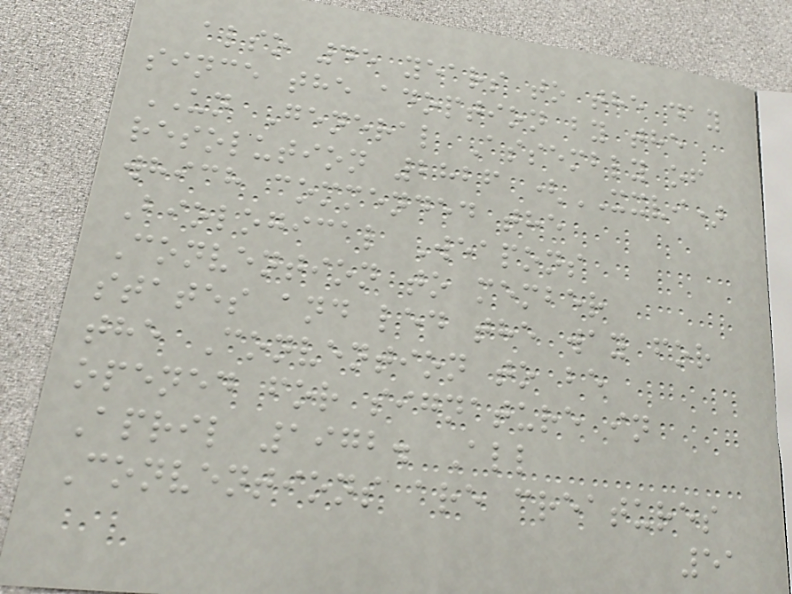also 45 years to the day
since the adoption by the
UN General Assembly of
resolution 2826 (XXVI)
which commended the
Biological Weapons
Convention to member
states and led the way for
the Convention to be
opened for signature in
April 1972. All
Conventions are creatures
51
